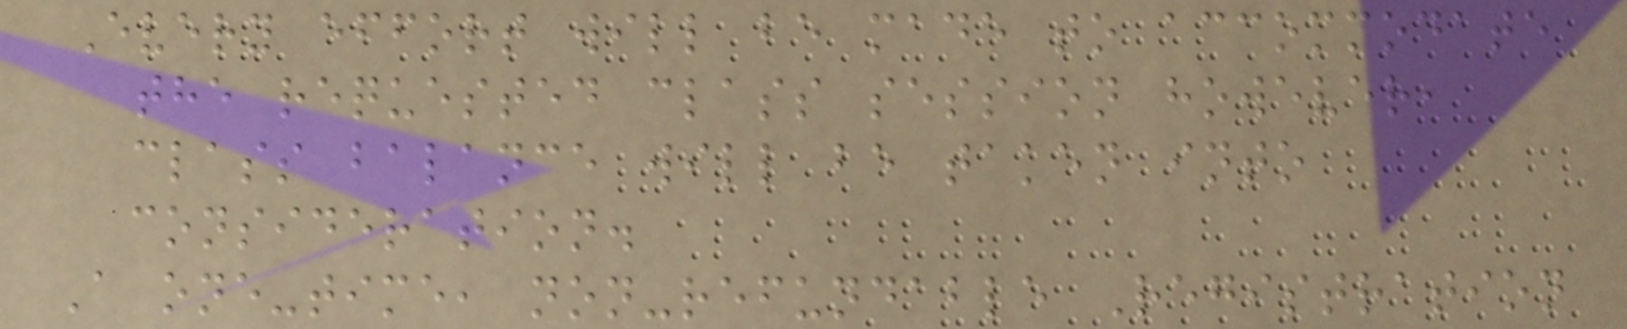Every effort will be made to accommodate
the requested class session however,
class balance will be taken into
consideration.
A one-time, non-refundable Registration
